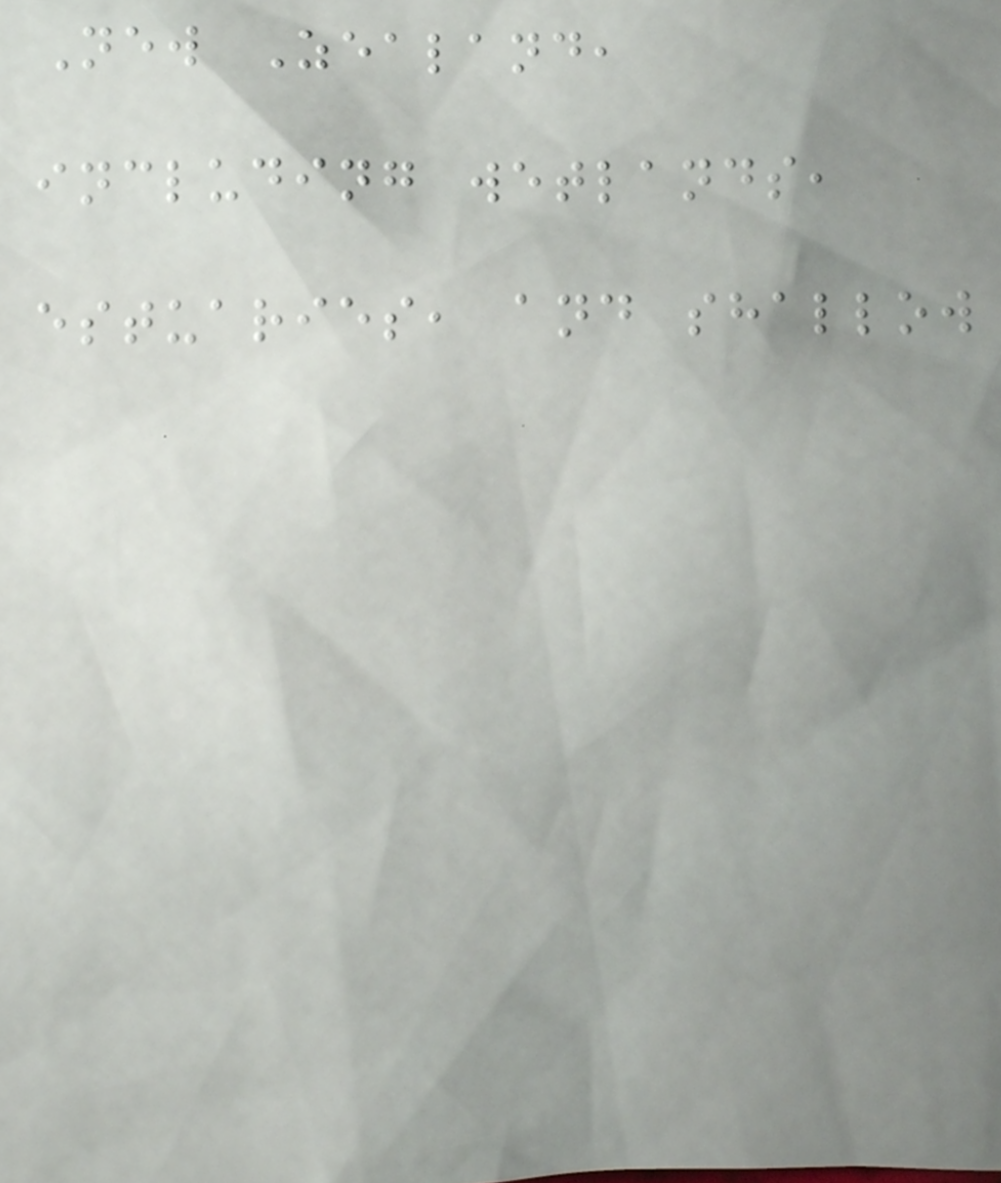New Zealand,
including wetlands,
estuaries, and shallow
